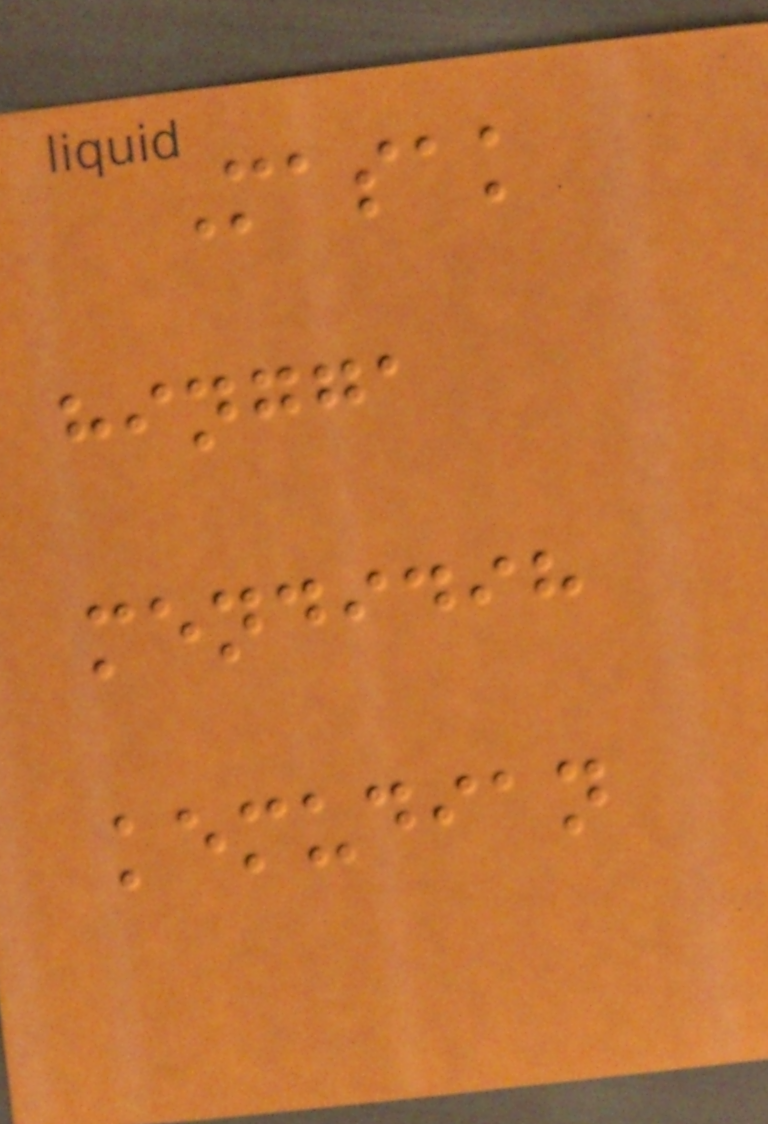Masak
hingga
mendidih
kemudian
